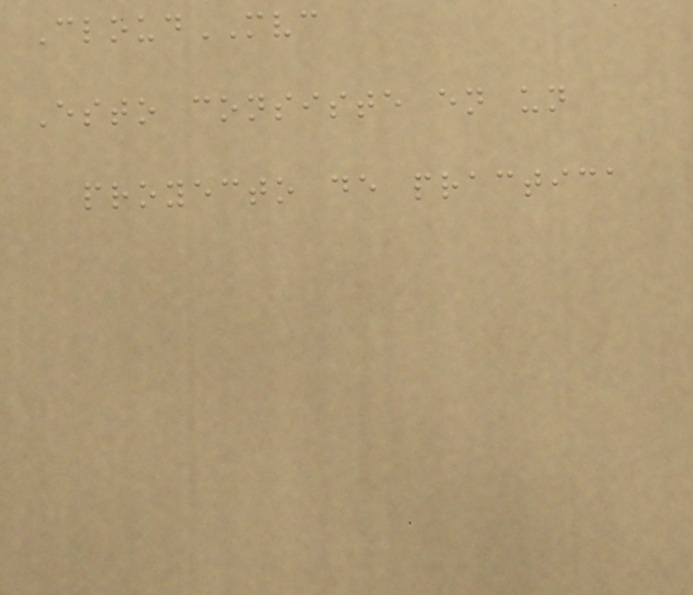CloudMVC
Esto consiste en un
proyecto de practica
